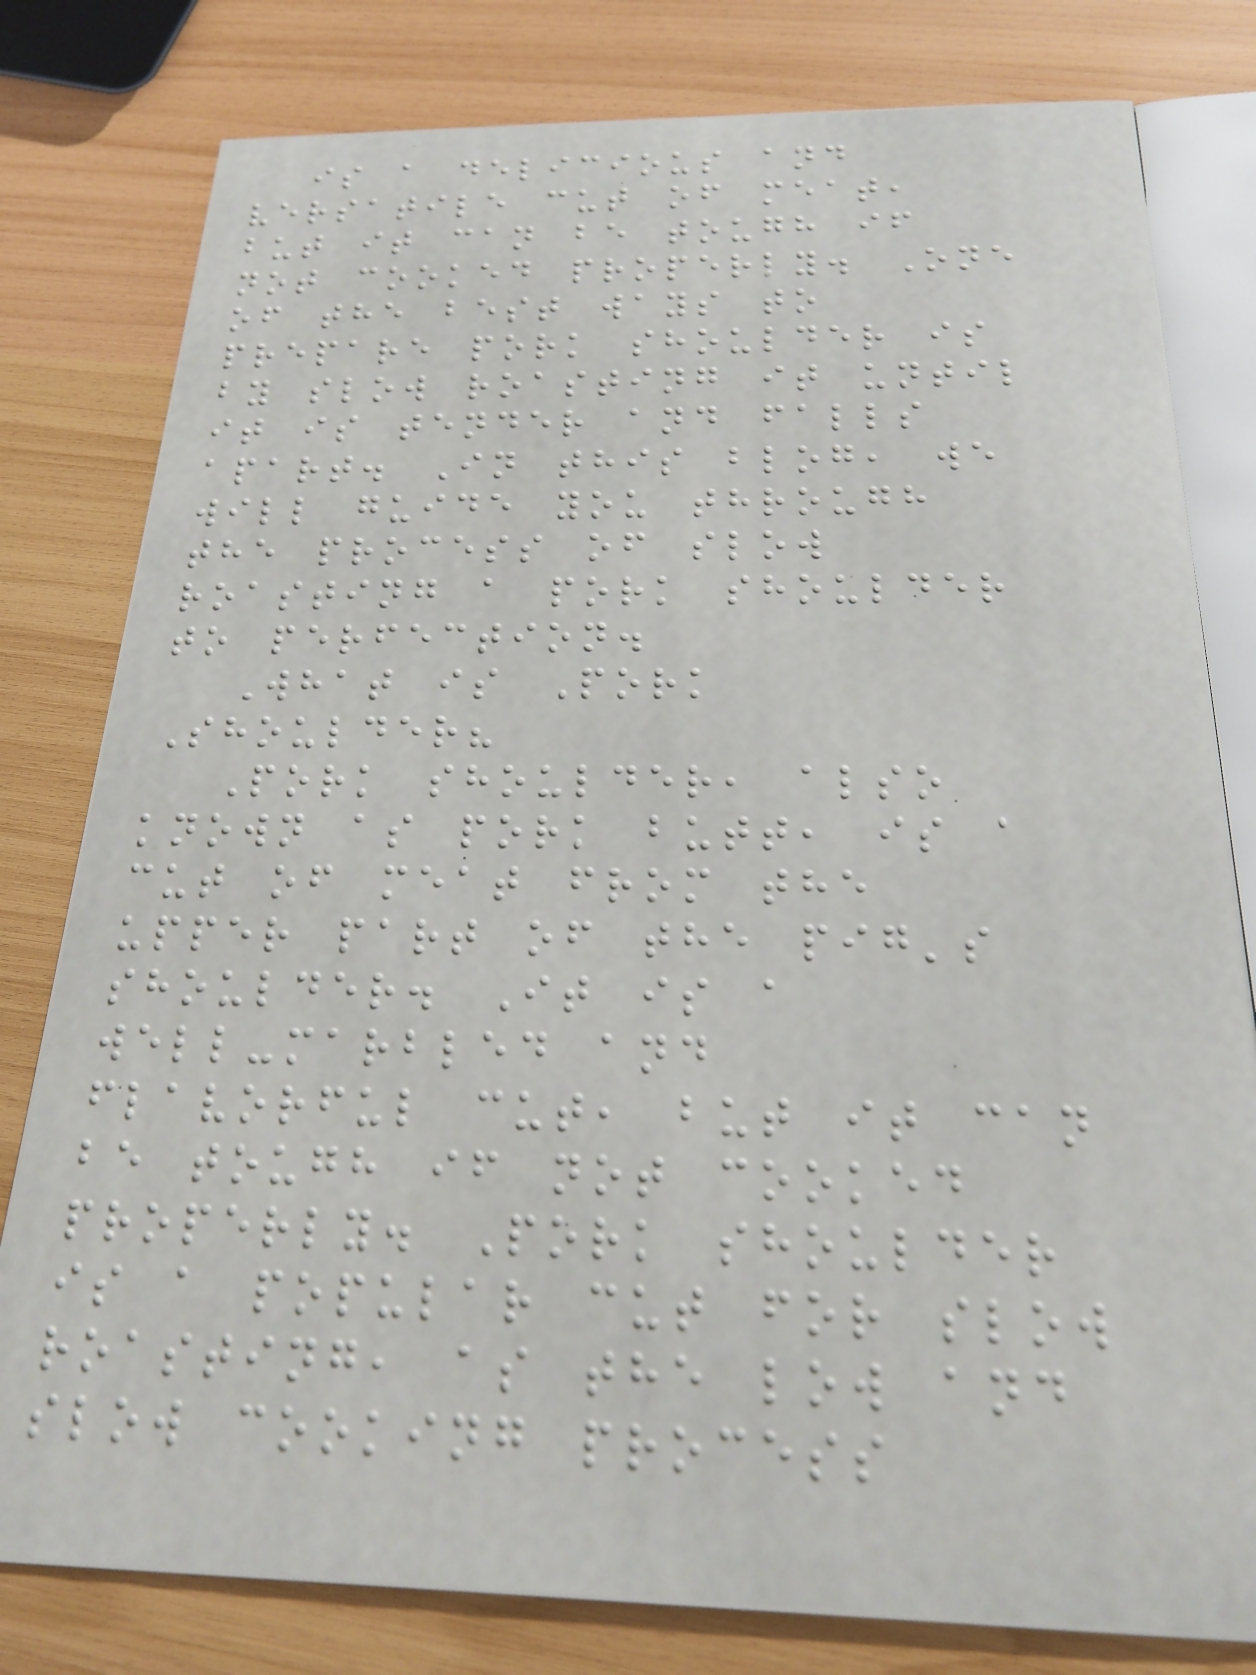is a delicious and
versatile cut of meat,
but it can be tough if
not cooked properly. One
of the best ways to
prepare pork shoulder is
by slow roasting it until
it is tender and falls
apart. In this blog, we
will guide you through
the process of slow
roasting a pork shoulder
to perfection.
What is Pork
Shoulder?
Pork shoulder, also
known as pork butt, is a
cut of meat from the
upper part of the pig's
shoulder. It is a
well-marbled and
flavorful cut, but it can
be tough if not cooked
properly. Pork shoulder
is a popular cut for slow
roasting, as the low and
slow cooking process
